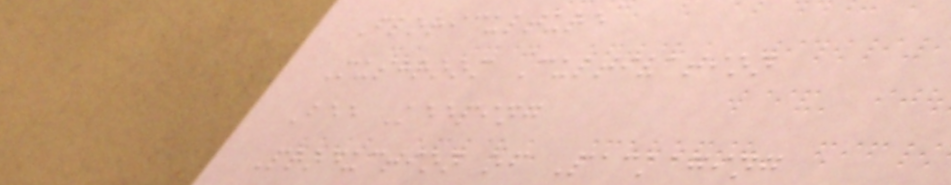Floriculture
Mushroom Cultivation
Bee Keeping
Production of Packaging
